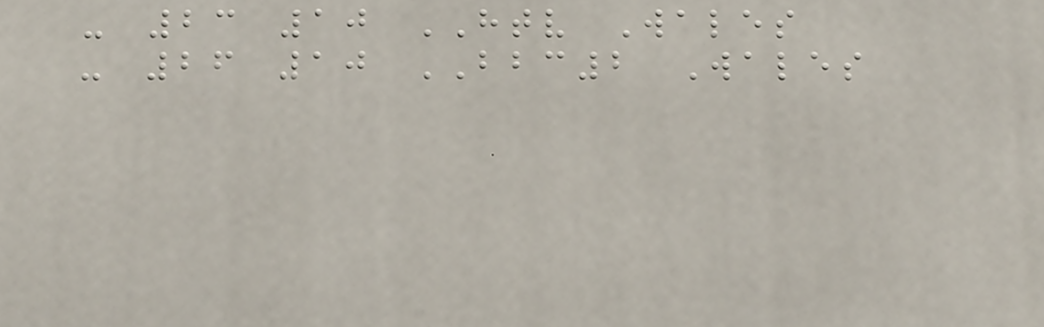- 23 10 HTV Wales
- 26 10 BBC2 Wales
